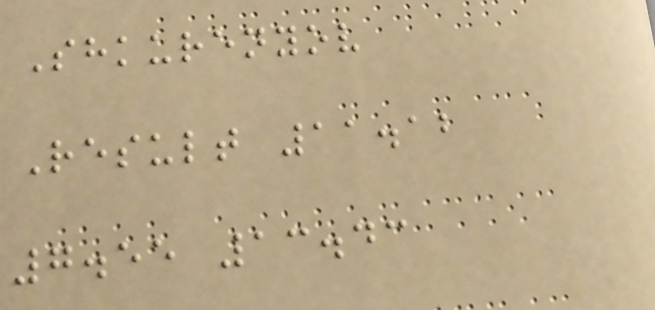Shkurenyov
Result 11.12
7.55 13.43
